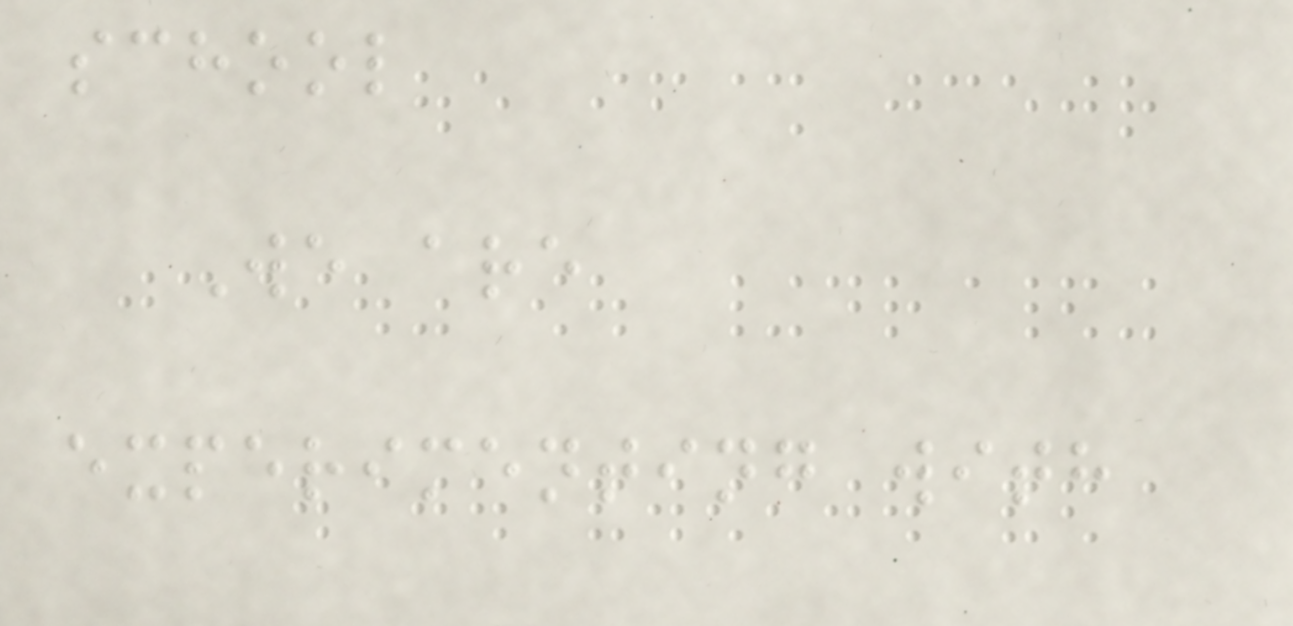school
We are
experimenting with
